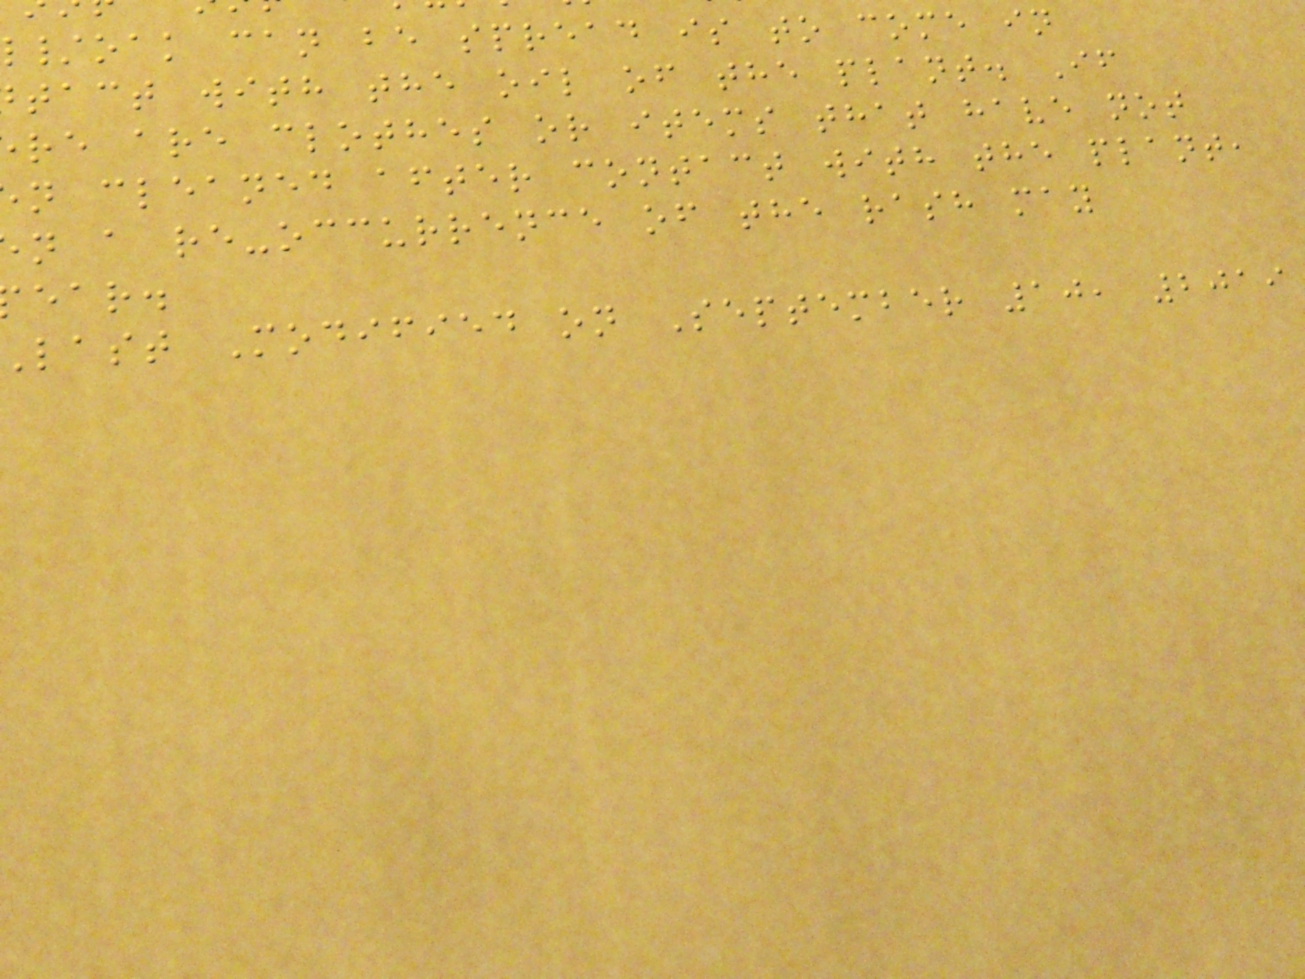/oak can be spread is to come in
tact with the oil of the plant. If
re are clothes or items that have not
n cleaned after contact with the plant,
n a re-occurrence of the rash may
ear.
last Modified on September 10, 2019
